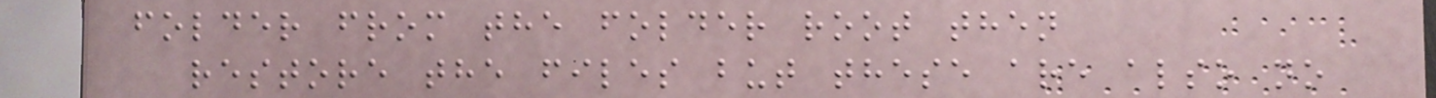folder from the folder root then
restore the files but these are also no
